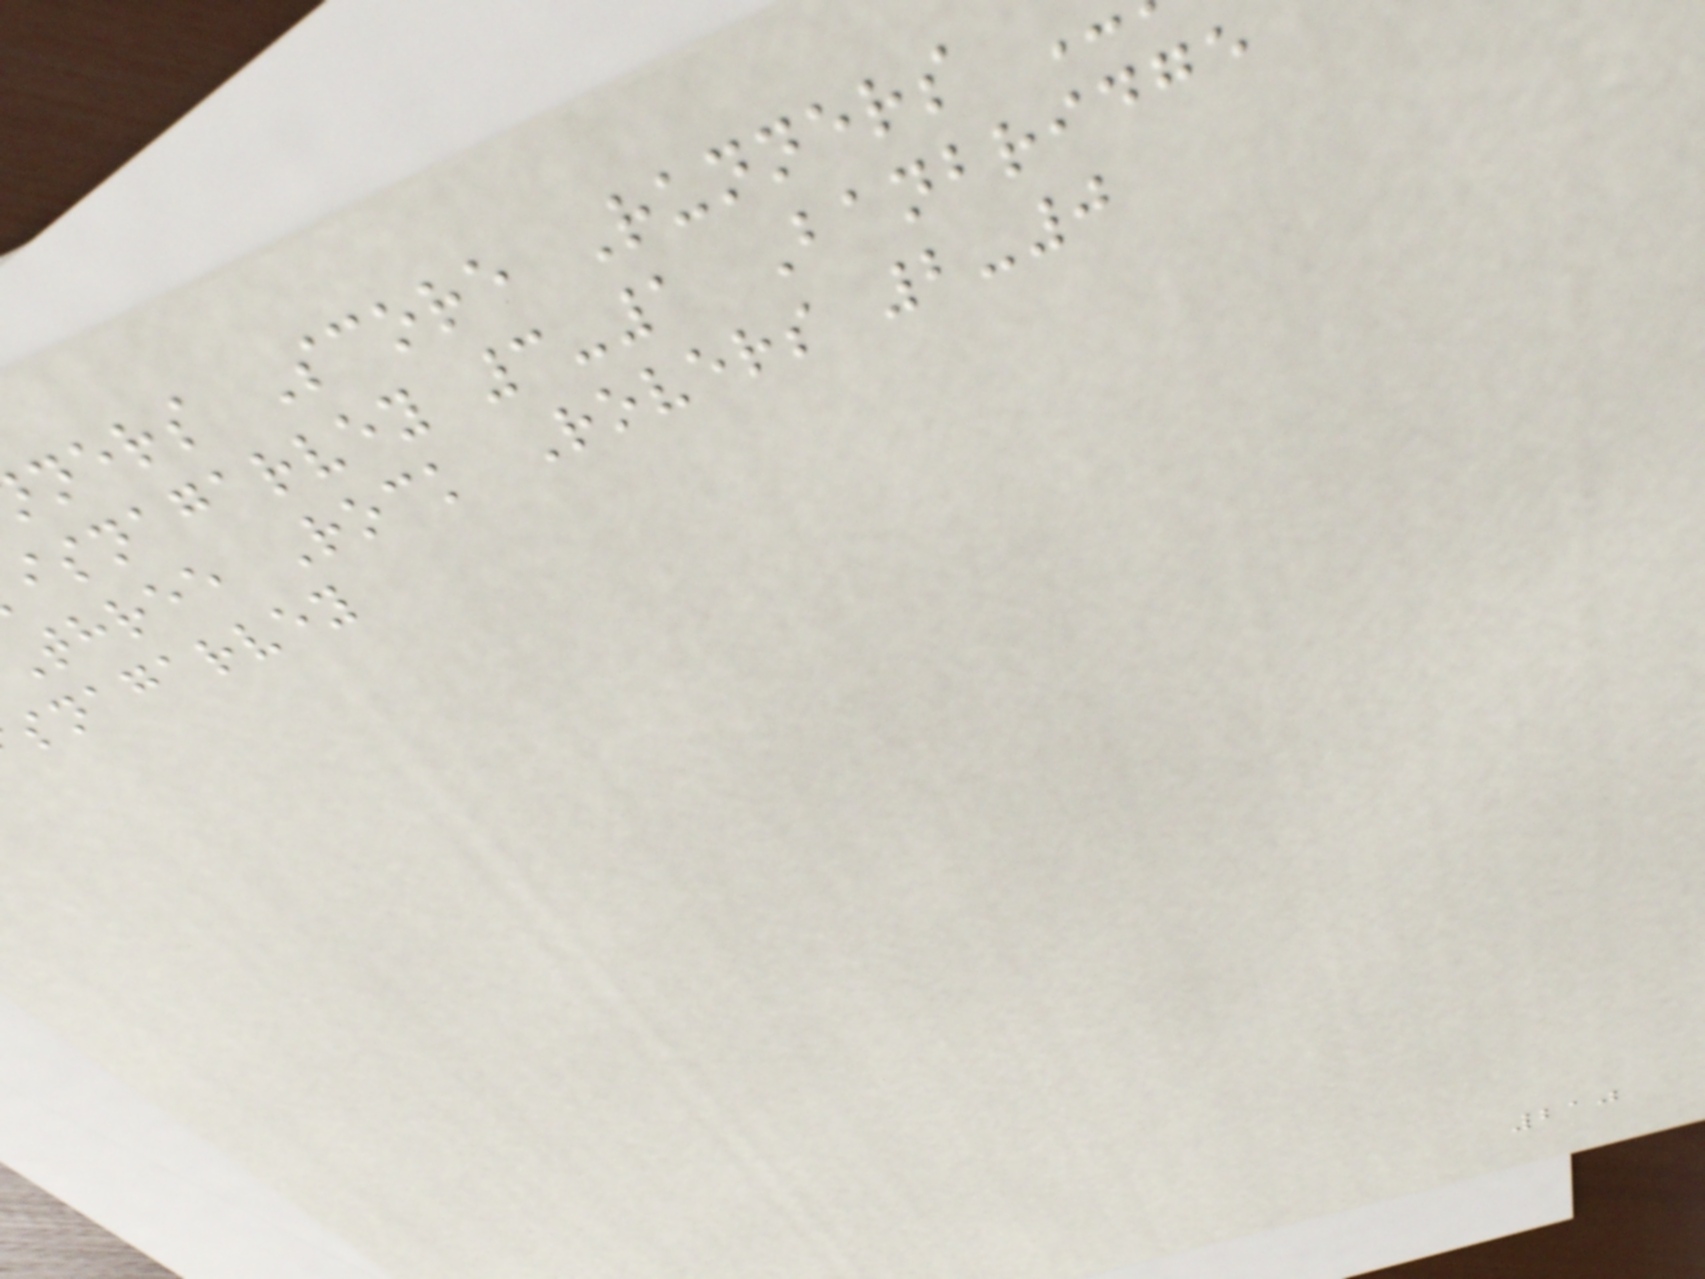ners Score Runners
isnagarvey 3-1 Banbridge
three Rock Rovers 2-0
snagarvey
210
